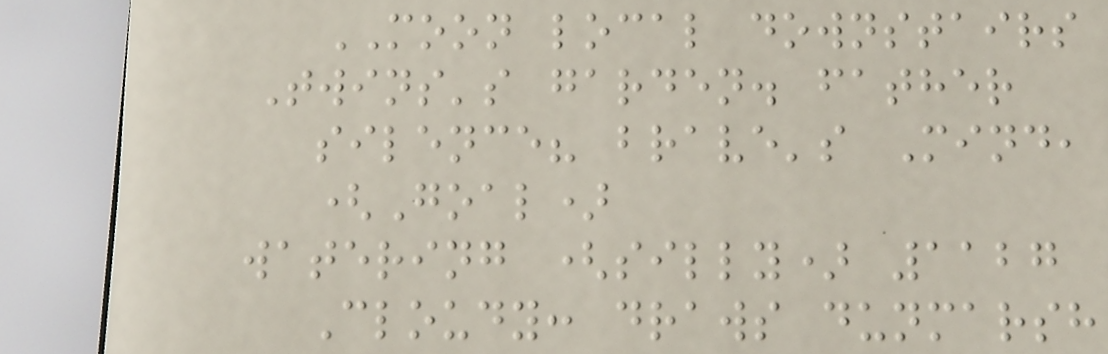MOON local downstairs
Twins's garden. father
silence? brave's Mind,
(Goal)
watering (silly) 1127
Cloudy: draws dunmarsh
